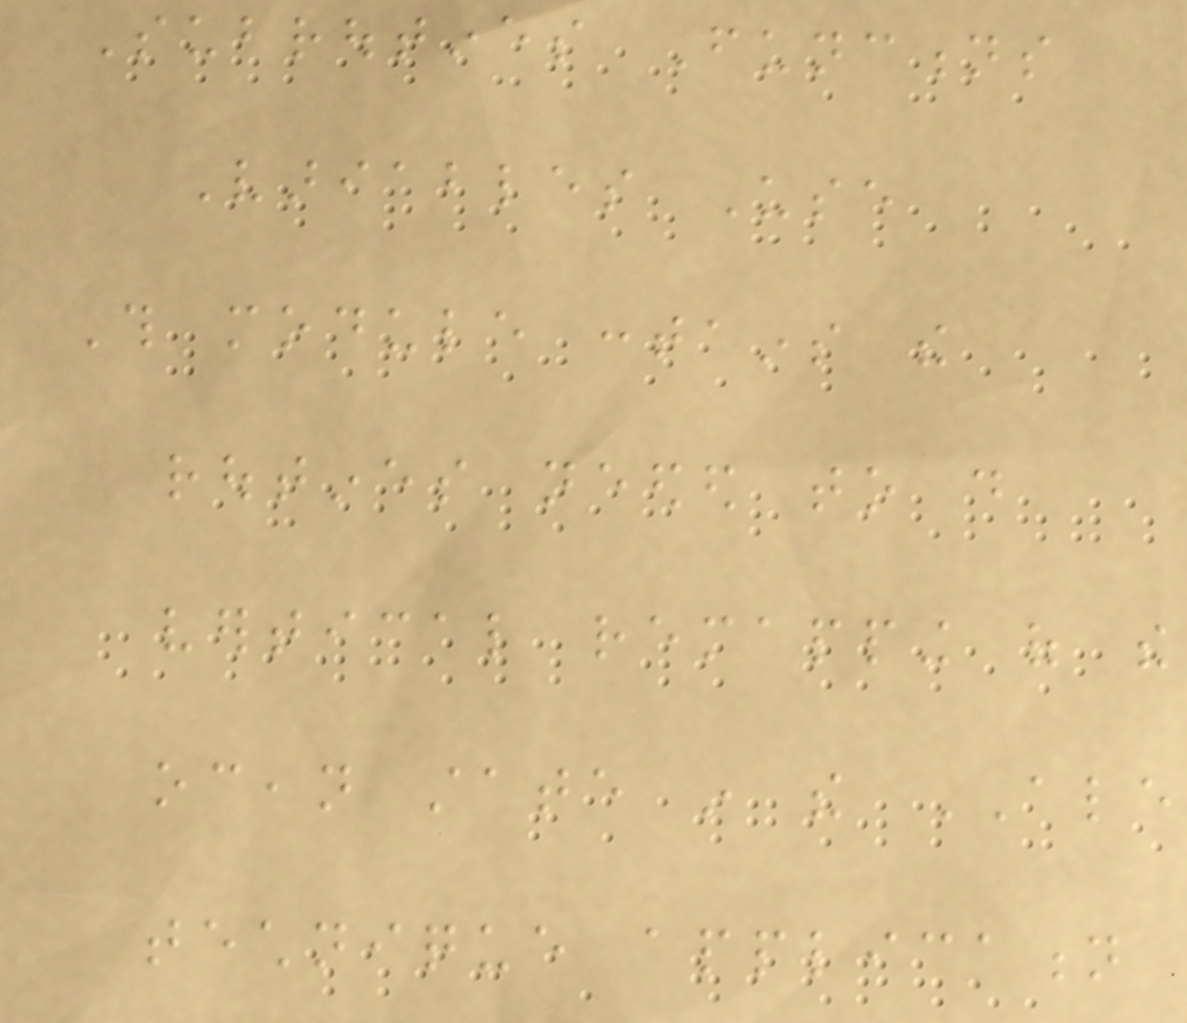Subroutines Functions
Variables Use
This module contains the
routines needed to do
vertical remapping of the
ocean state in the ALE
technique application
